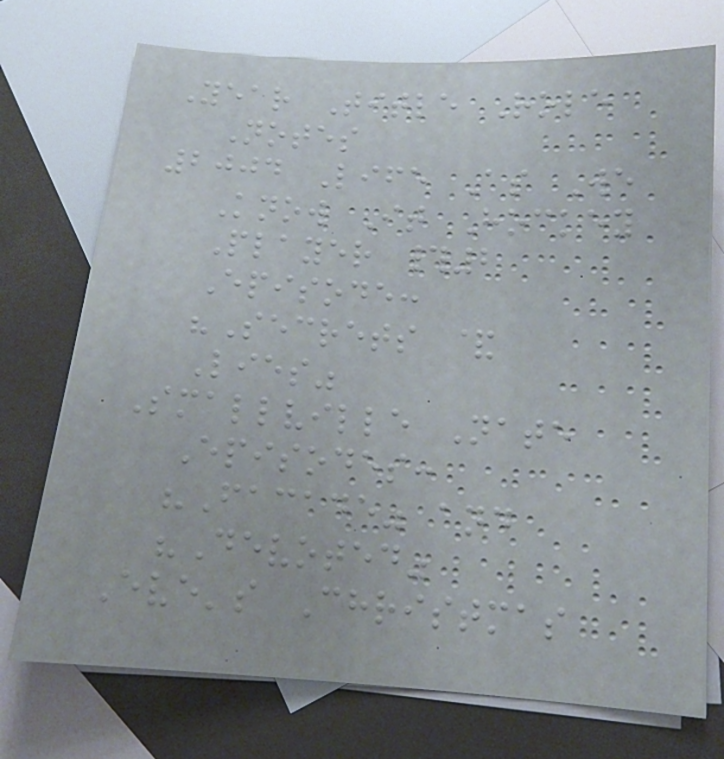Year Title Role
Notes
2004 Life As We
Know It Hockey
Player #2
Episode:
"Secrets &
Lies"
Smallville Nate
Episodes:
"Facade" and
"Devoted"
Eve's Christmas
